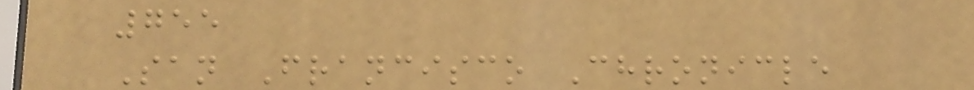755
San Francisco Chronicle
